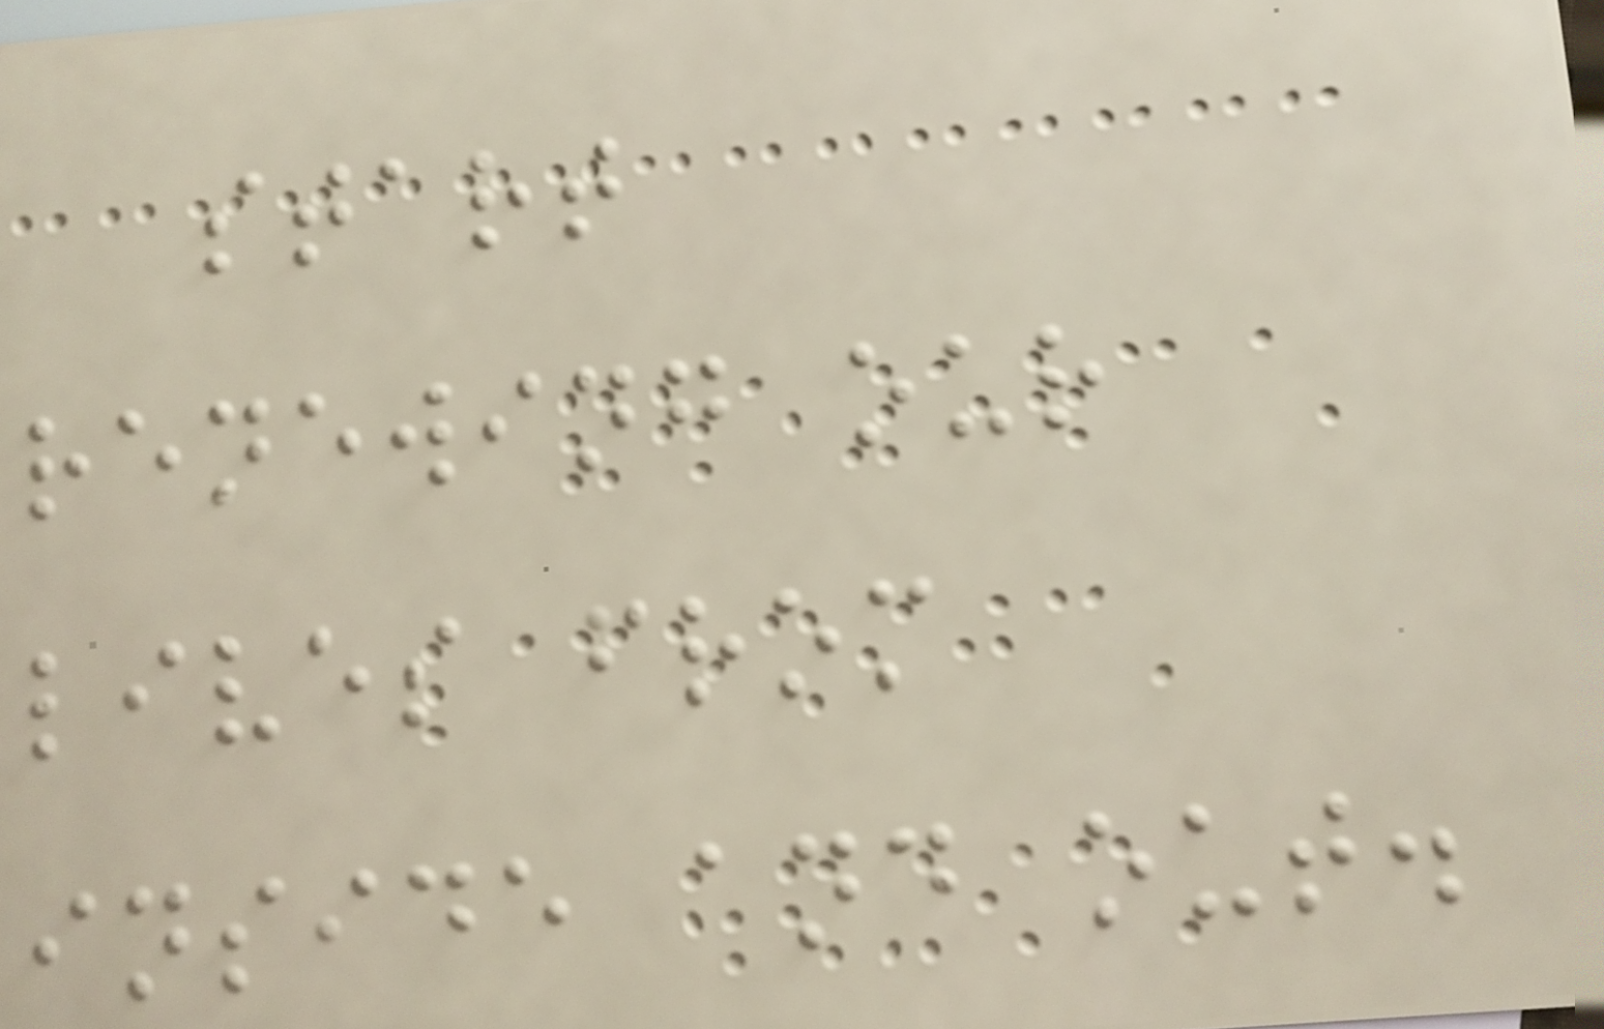start
renewing our
lives from
inside and out.
